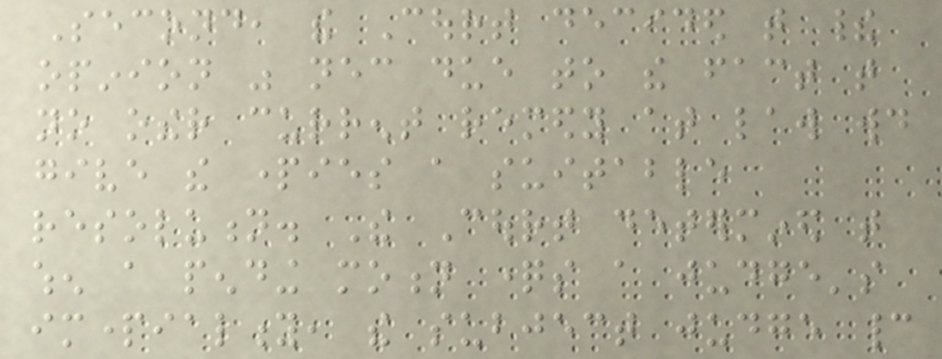Second, the Court decided that their
opinion was necessary due to the fact that
no other current remedy at law would
give the parties a suitable
resolution. The Court determined that
when a pending motion questions a judge's
impartiality, the subject judge cannot
